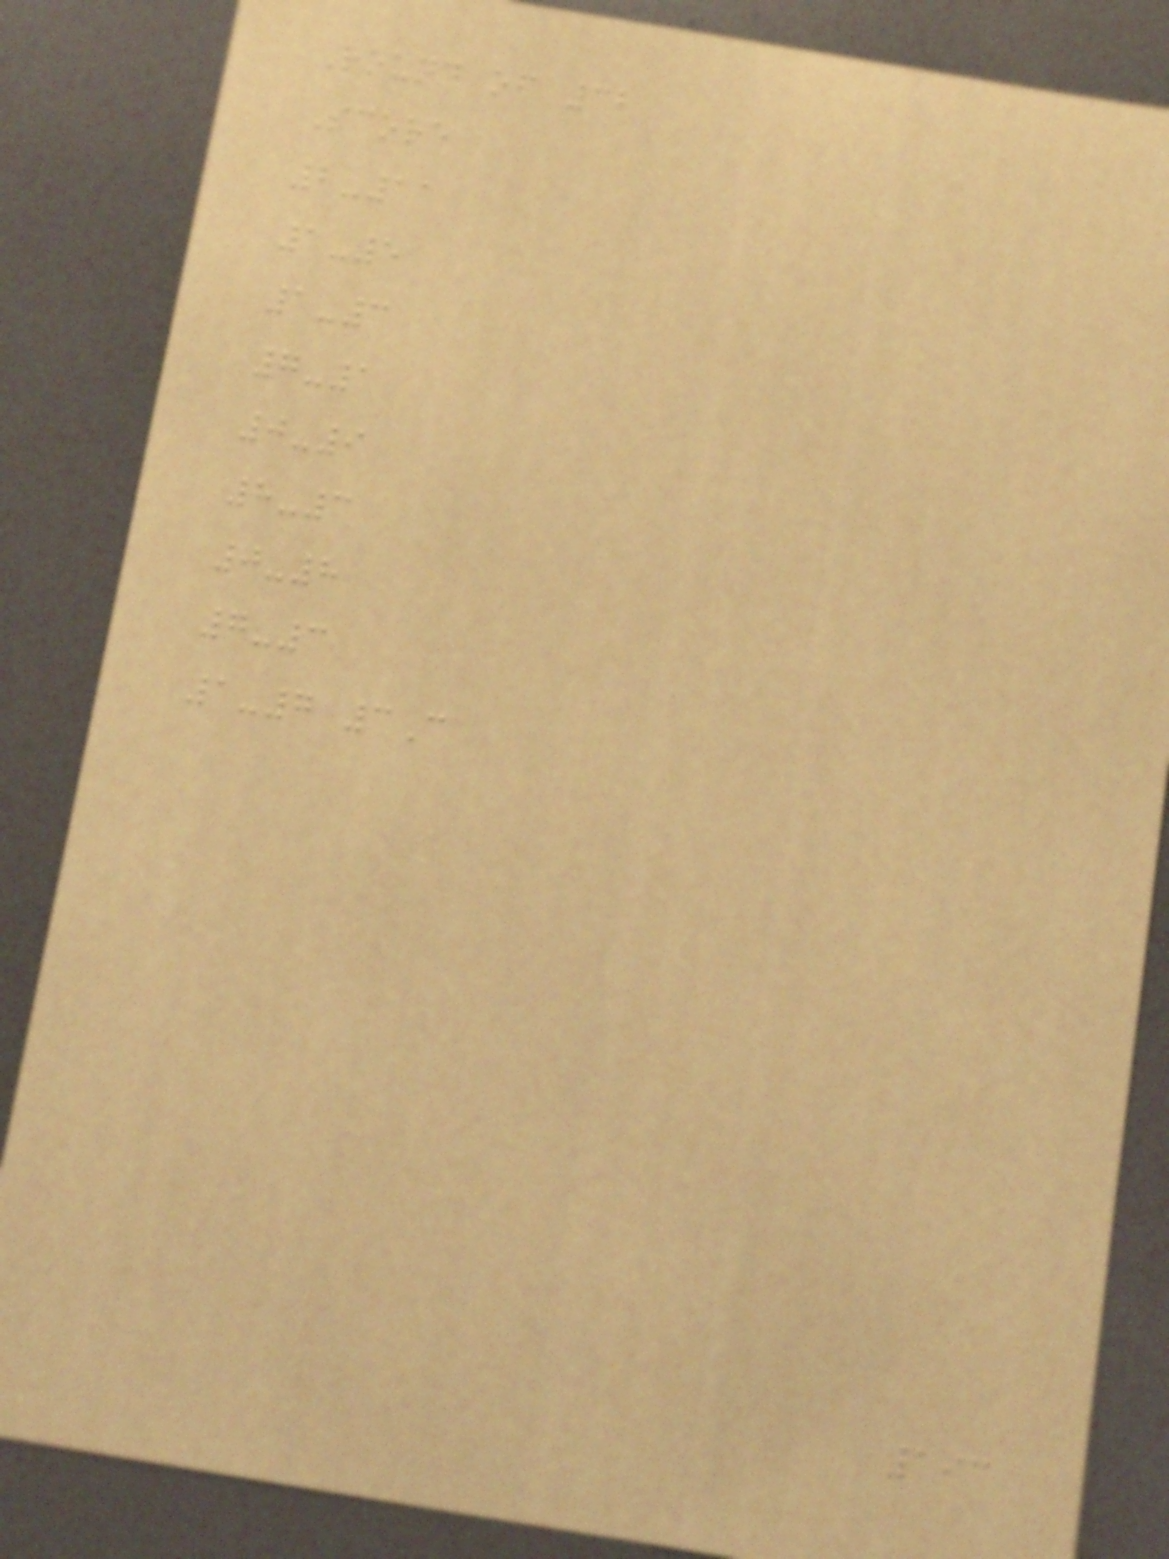Round of 32
Score
2-11
1-5
1-3
7-1
0-9
8-3
0-8
7-3
1-7 3C
193
